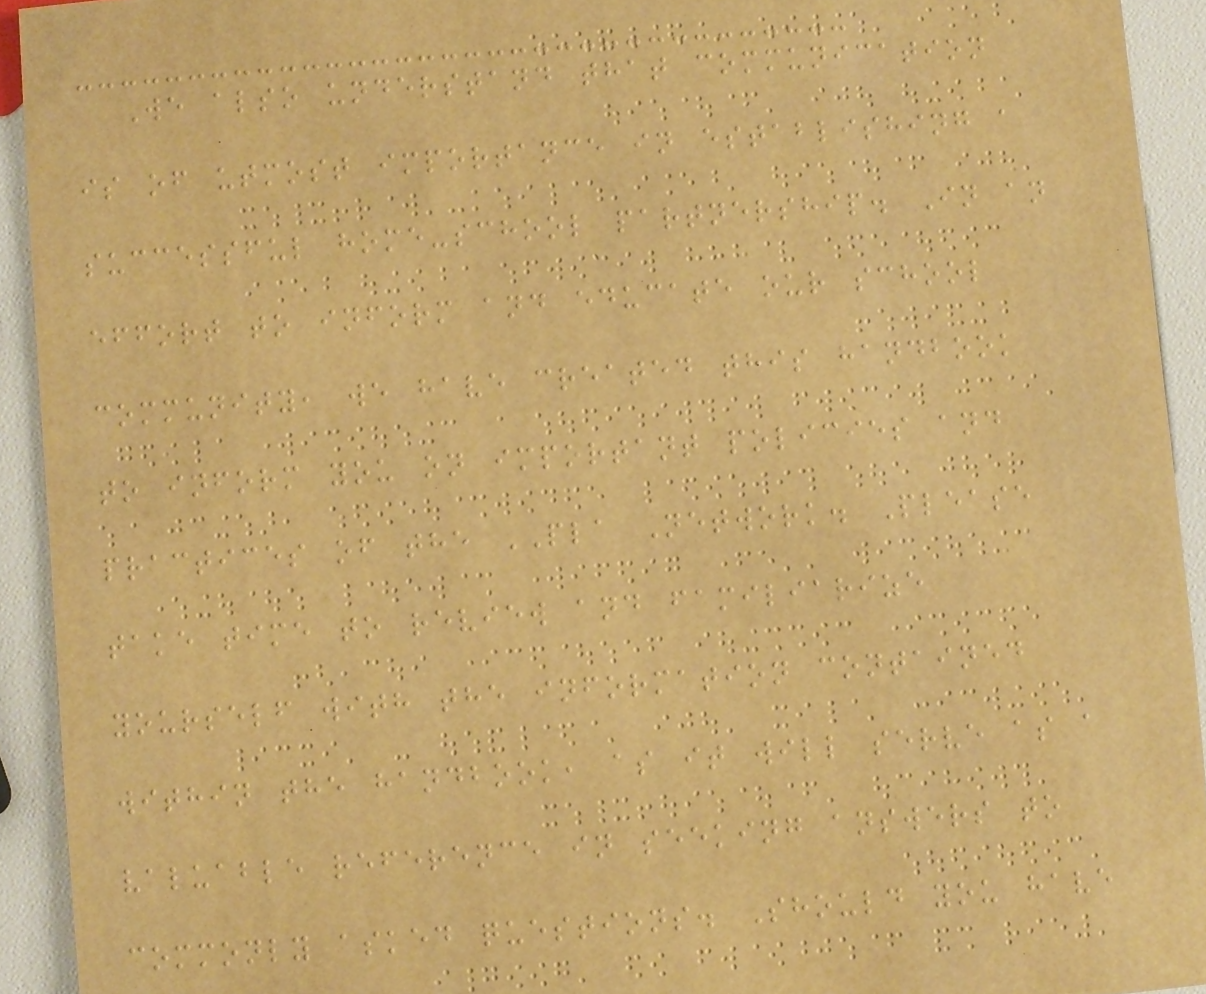We also understand that communication
is of utmost importance in establishing a
successful home-school partnership. In an
effort to inform and educate our school
community, we have created this handbook
to inform you on important policies and
practices of the PLA Network. Please
take time to review and familiarize
yourself with the information contained
within the handbook, as it will serve as a
valuable reference in seeking answers to
commonly asked questions. Should you have
